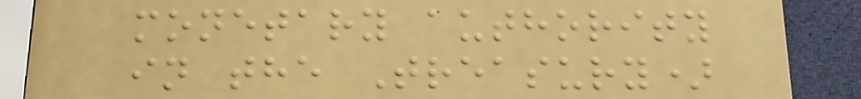monetary authority
in the Treasury)
